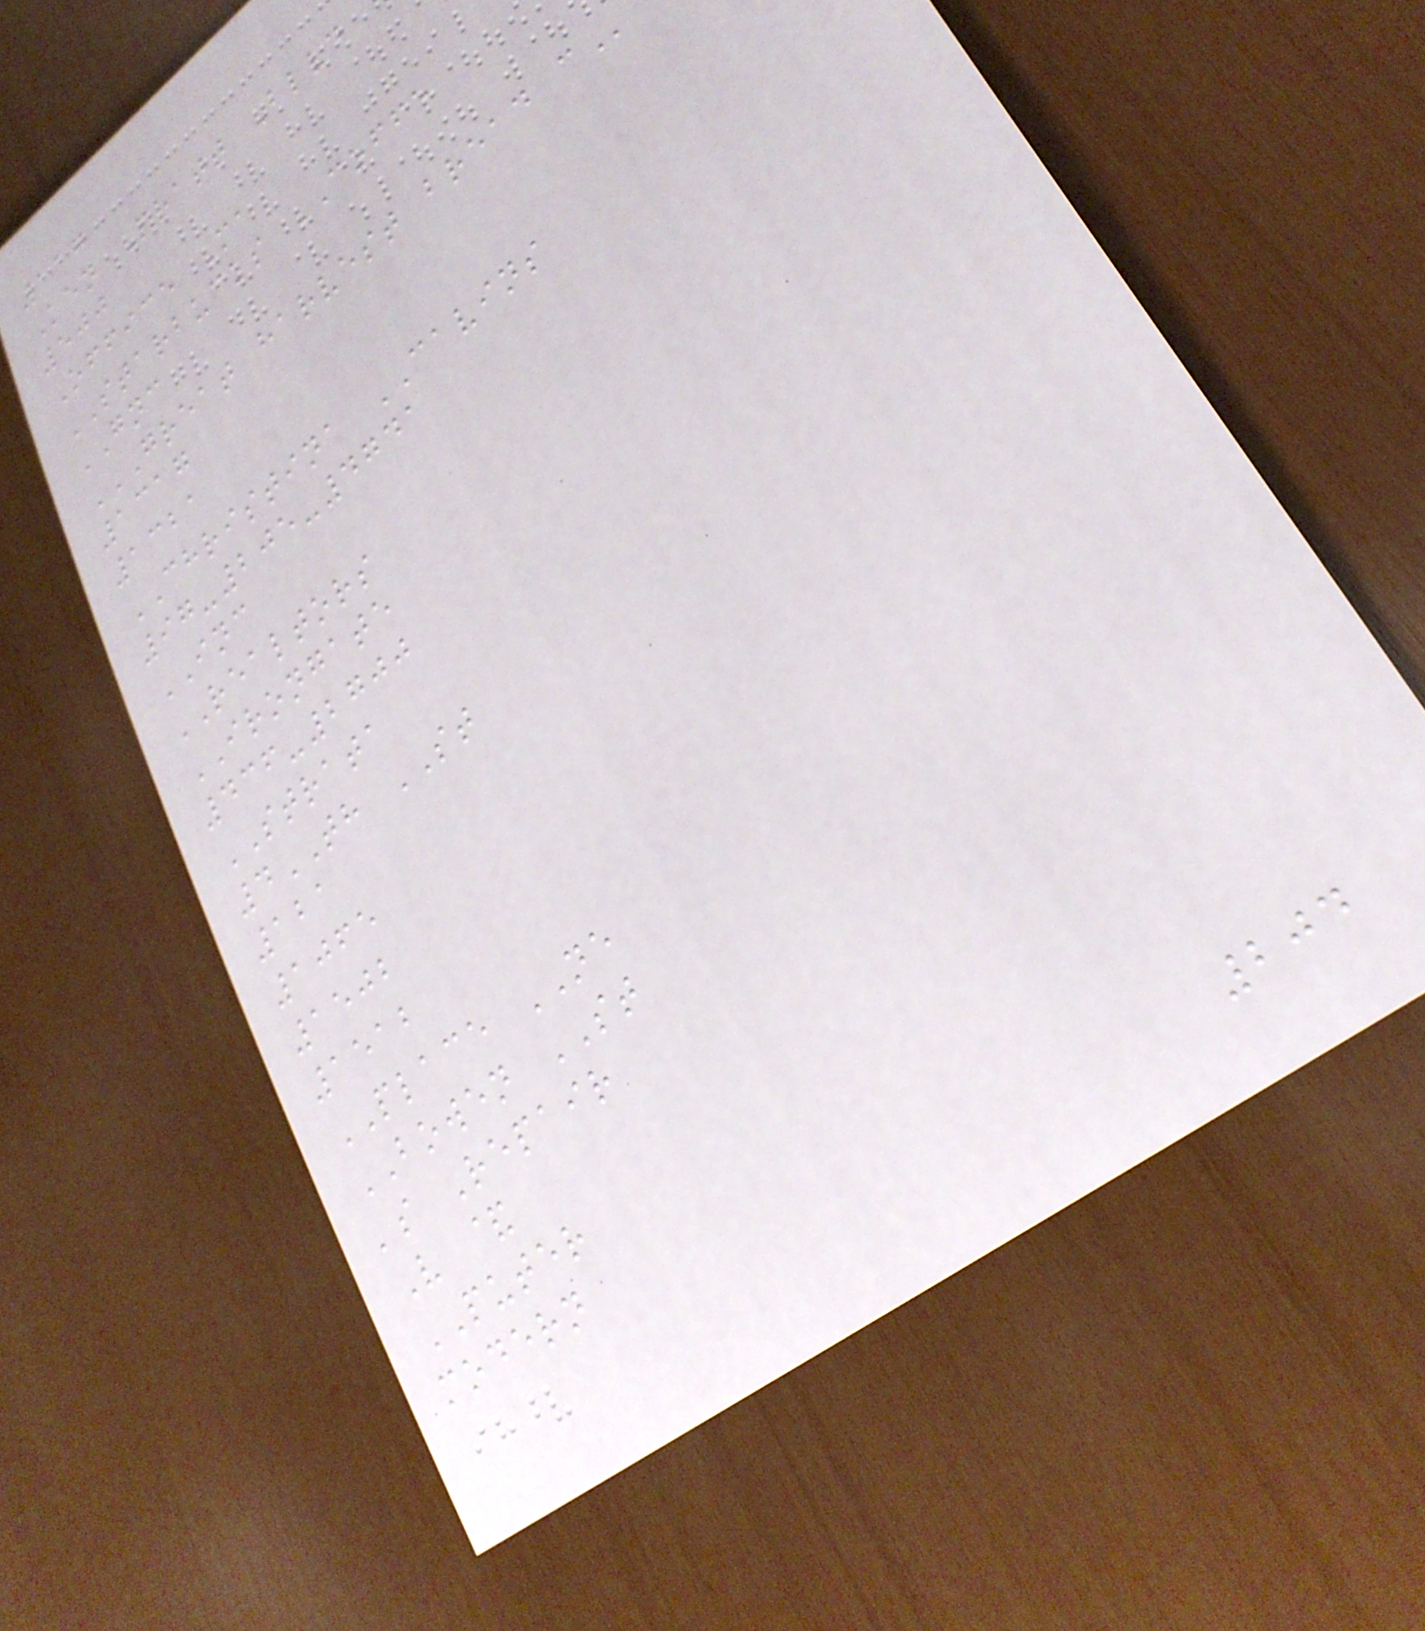117
Ken Pratt Blvd
500
Office Ma
STARBUCKS COFFE
GNC
GREAT HARVEST BREAD C
1317
1321
CHRISTINA CAVINS
97-205-4741
INC
REALTORS
IRONGATE
436-2700
STRATA
4TH ST
121
1065
1502
1512
PLACE NE
BOWEN ST
's Repair
V &
PUTER
modern
204
